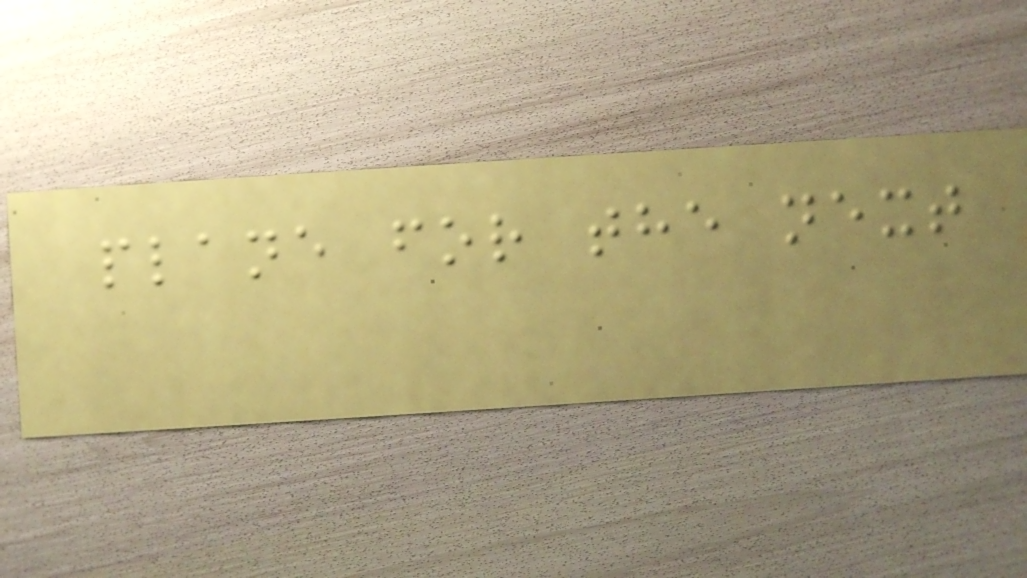plane for the next
